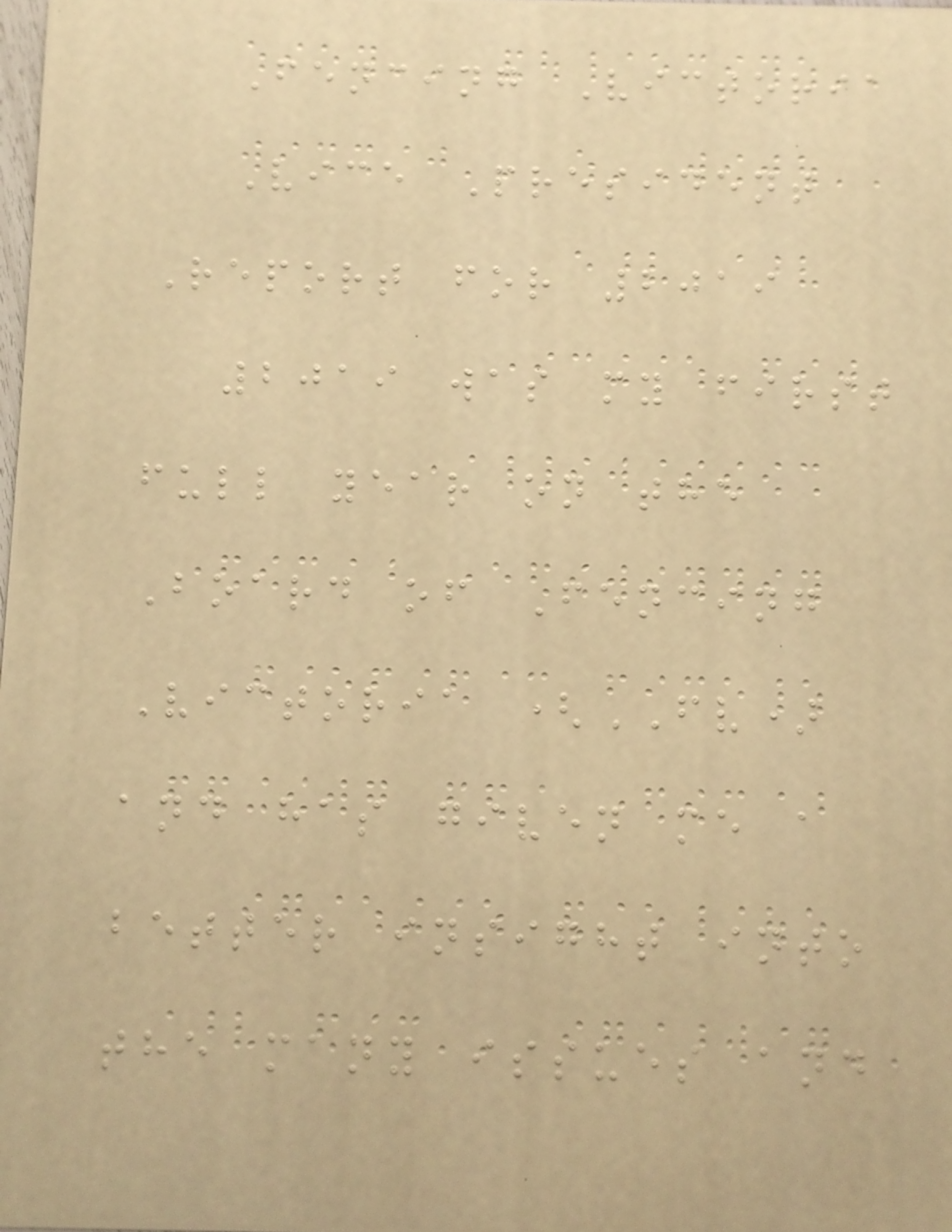Fencing Victoria
Vice President
Report for 2019
2019 was my first
full year on the
Board of Fencing
Victoria (FV)
and has given me a
better insight into
the many issues and
